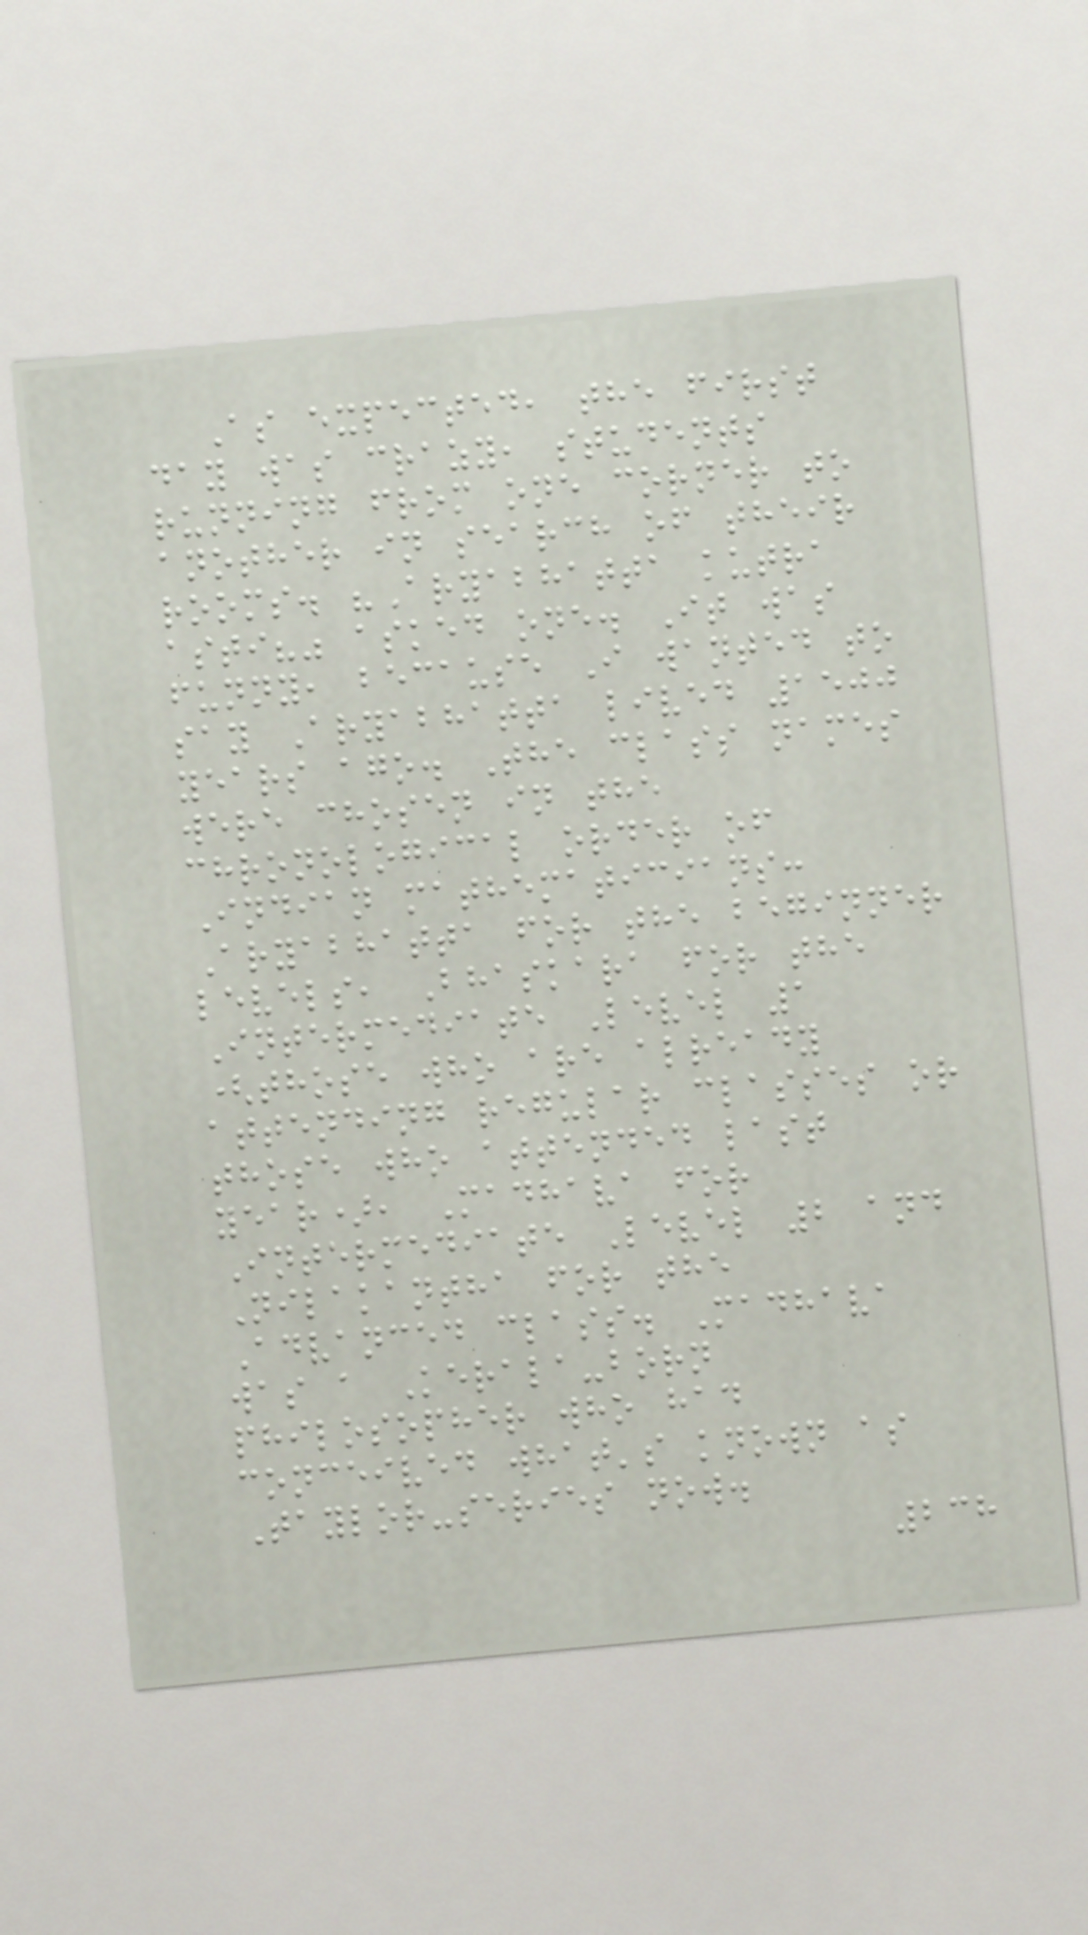As expected, the first
day was crazy, students
running from one corner to
another in search of their
rooms. "Aryabhatta kutra
asti?" asked one. It was
funny, because I wanted to
say Aryabhatta lived 1500
years ago. The class names
were chosen in the
chronological order of
Indian mathematicians:
Aryabhatta for the beginner
levels, Bhaskara for the
Intermediate Level 1
(those who are already
attending regular classes or
those who attended last
year), Madhava for
Intermediate Level 2 and
Nilakantha for the
Advanced class. Madhava
was a Kerala-born
philosopher who had
conceived what's known as
Taylor-series now.
238
